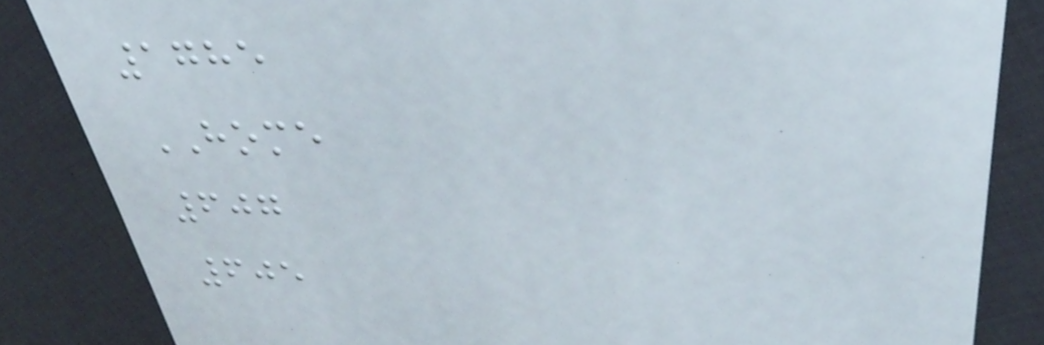1785
HOME
607
605
